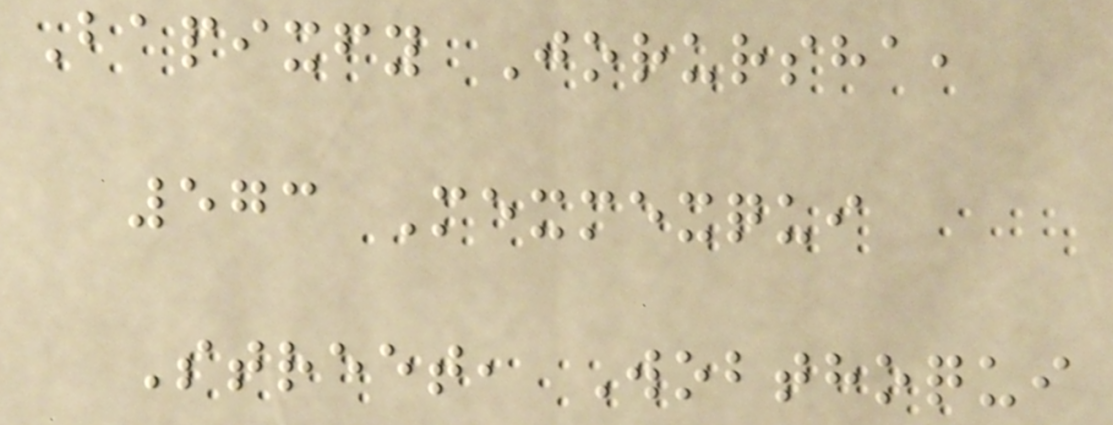Bapixfy Jorursha,
573 Mexmexqui
Street, Wobthoqui
